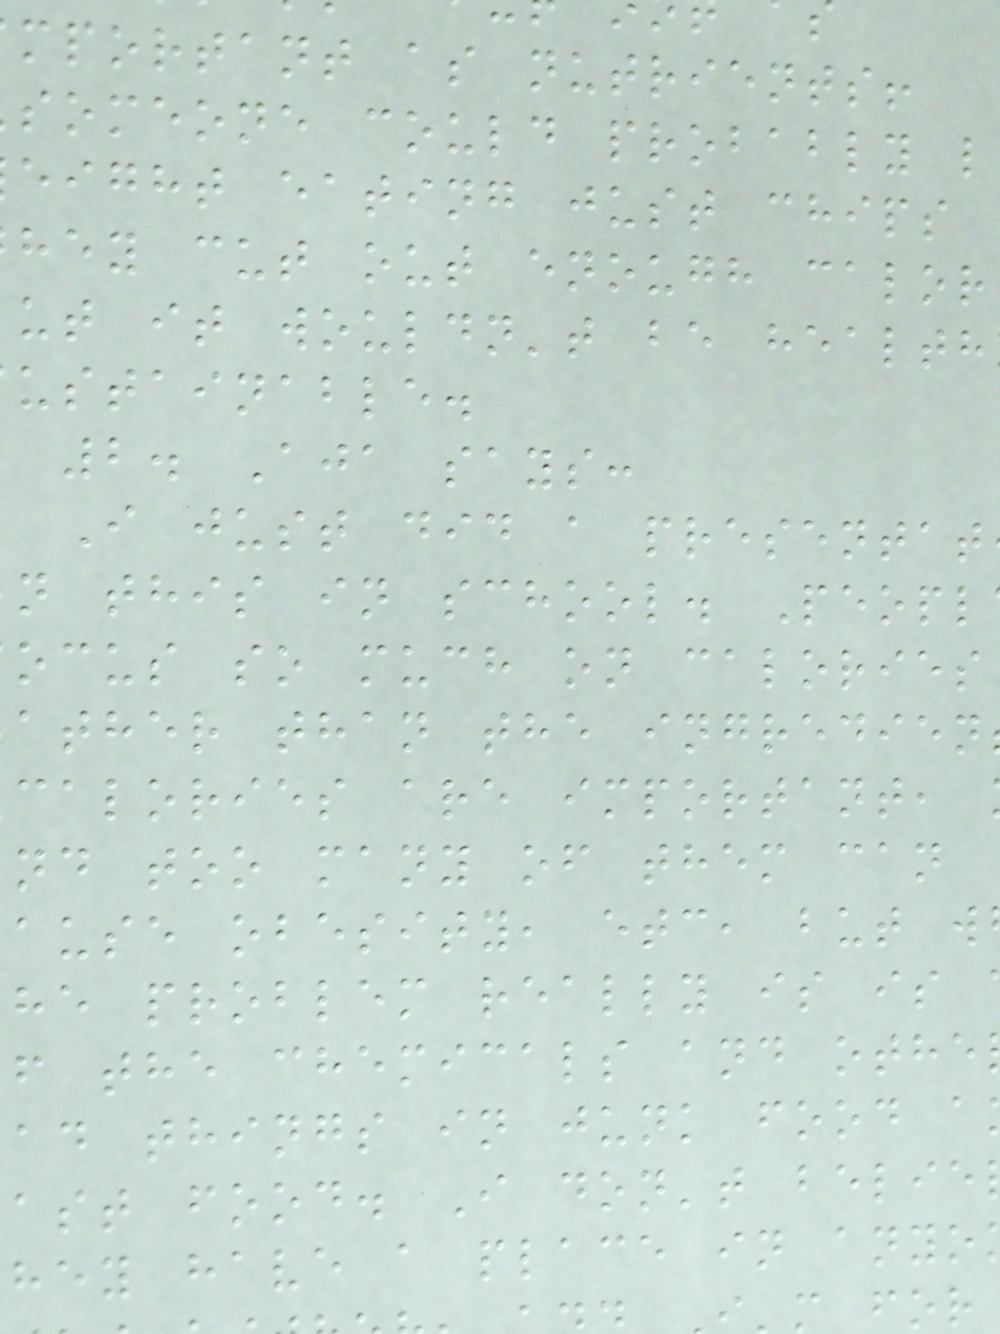mportant as nutrients!
someone could probably l
eight eating just chips
hey cut out enough calor
ut it wouldn't be health
ustainable.
2. Aja says:
I just did a presentat
n this in school. Peopl
ocus so much on calories
ather than the ingredien
calories are important,
nd too many of them can
ause obesity, etc, but w
he problem really is is
f the chemicals and othe
ad things in junk food a
ast food. I don't belie
hey have a place in anyo
